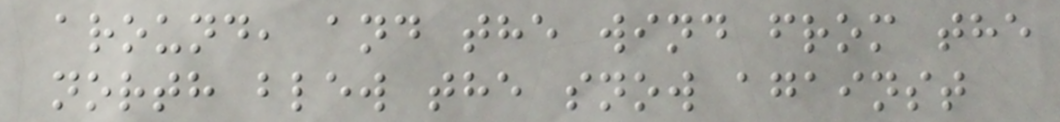around, and the wind from the
north blew the snow against
